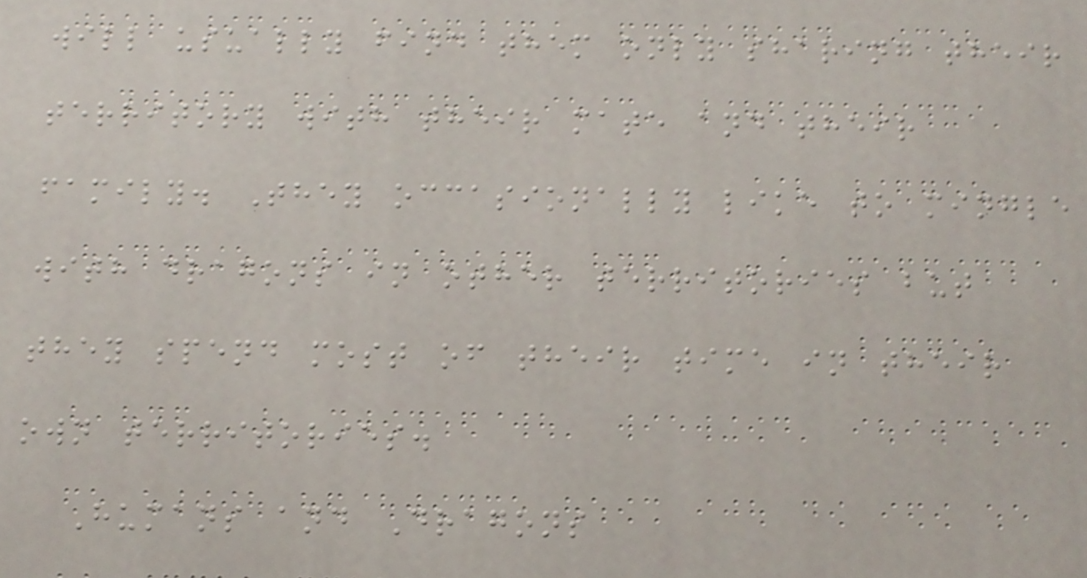will usually find them only sharing their
territory with their mate and their
family. They occasionally like to mingle
with dragons in other territories but
they spend most of their time in their
own territories.
Humans and Dragons
